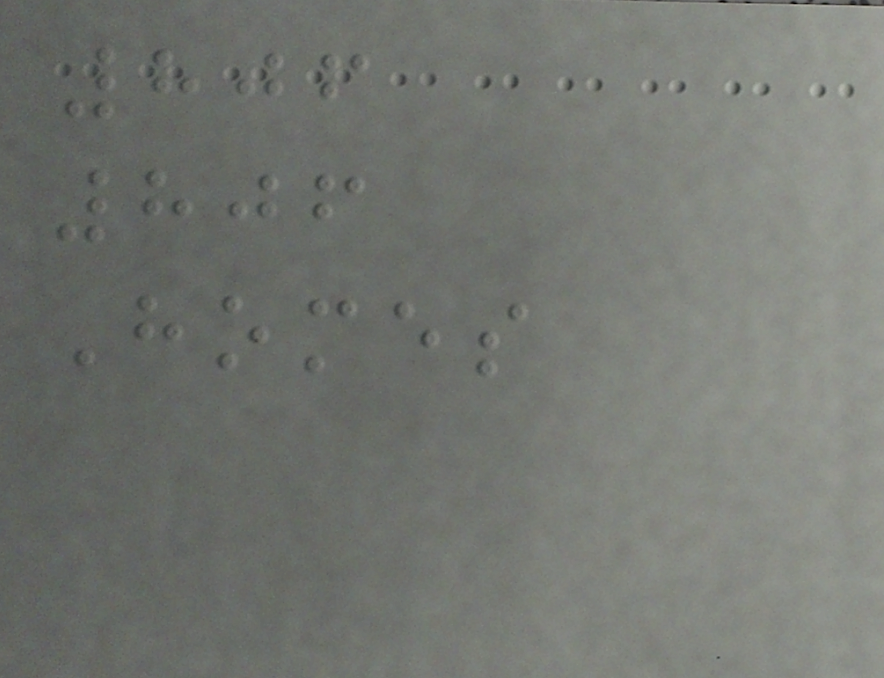806
806
Homes
